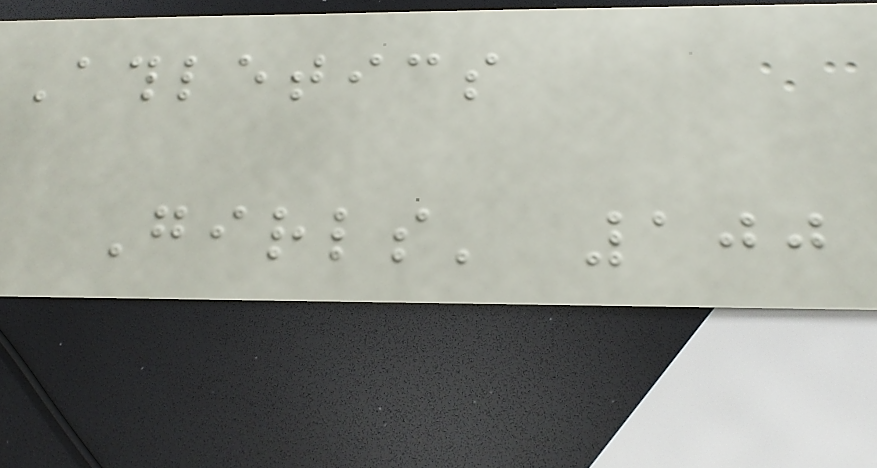Athletics
Girls' 100
